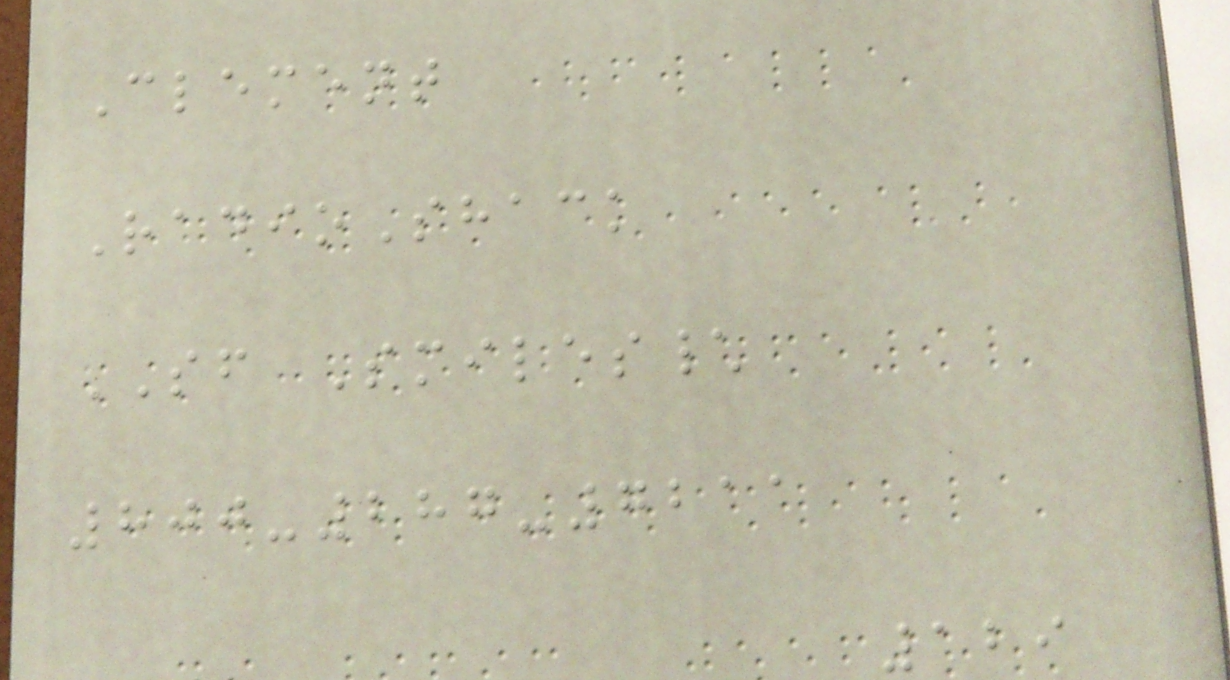Clement
RadioShack
SF Smiles\
800-287-7211
129
